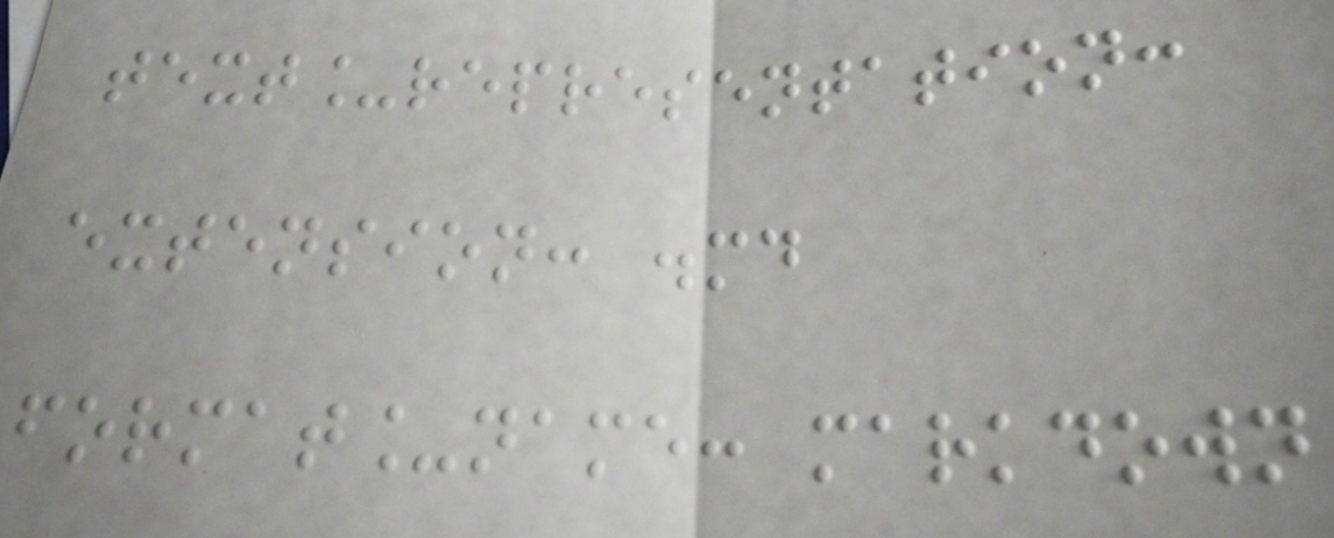text_representation:
extension: .md
format_name: markdown
